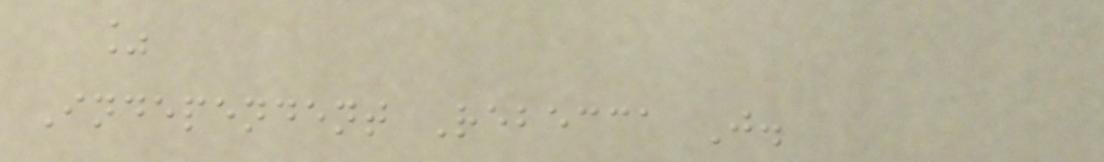%
Independent Rebecca J.
